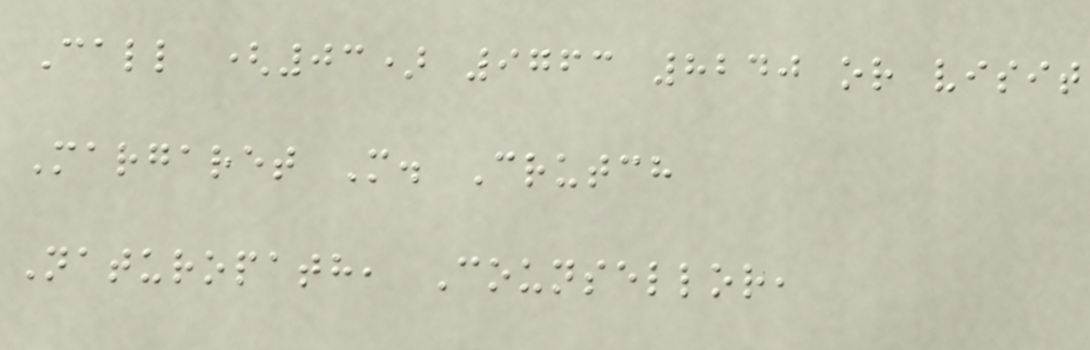Call (03) 9763 8240 or visit
Margaret M. Crutch
Naturopath, Counsellor,
